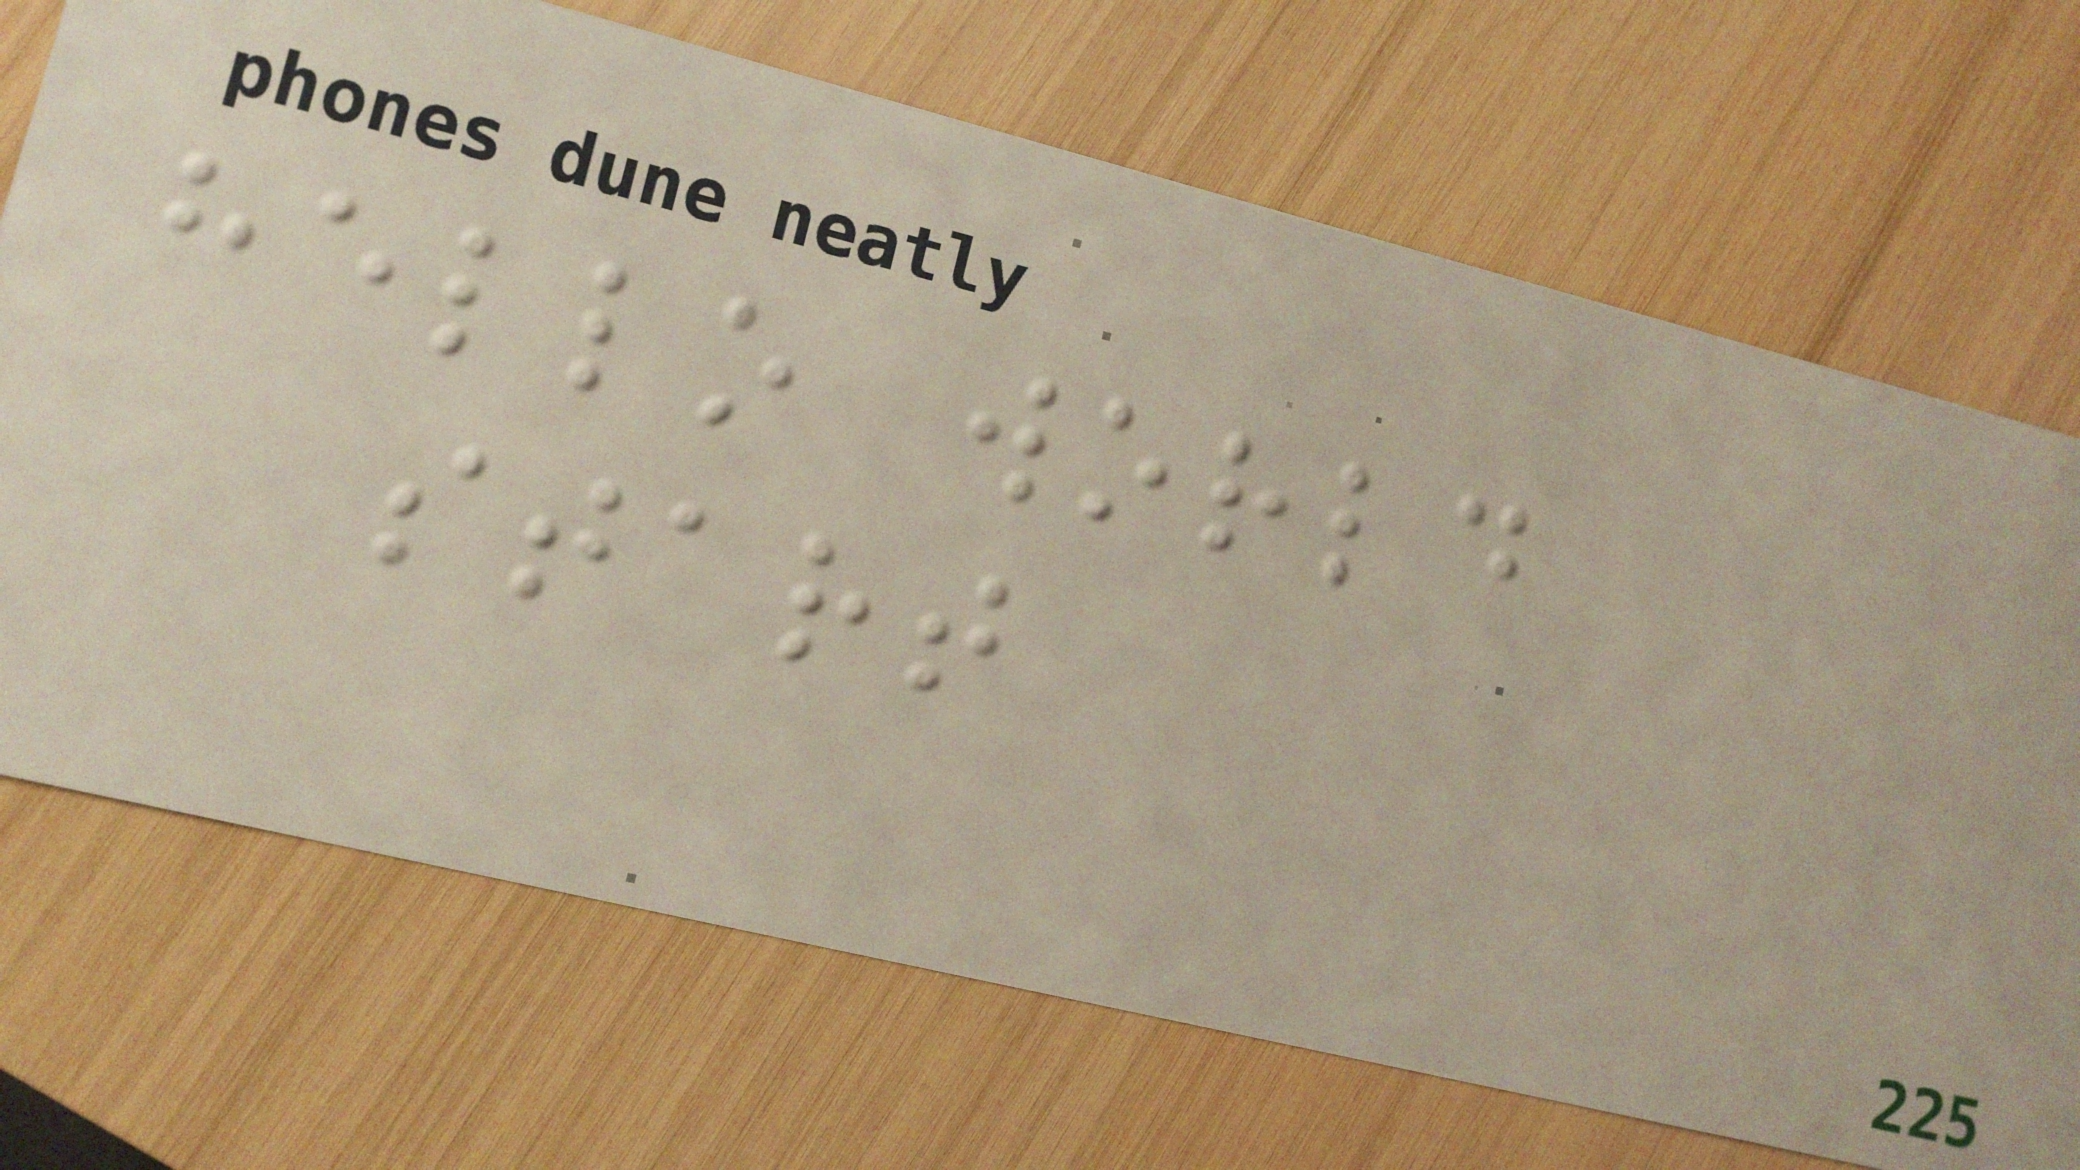hello world
start
